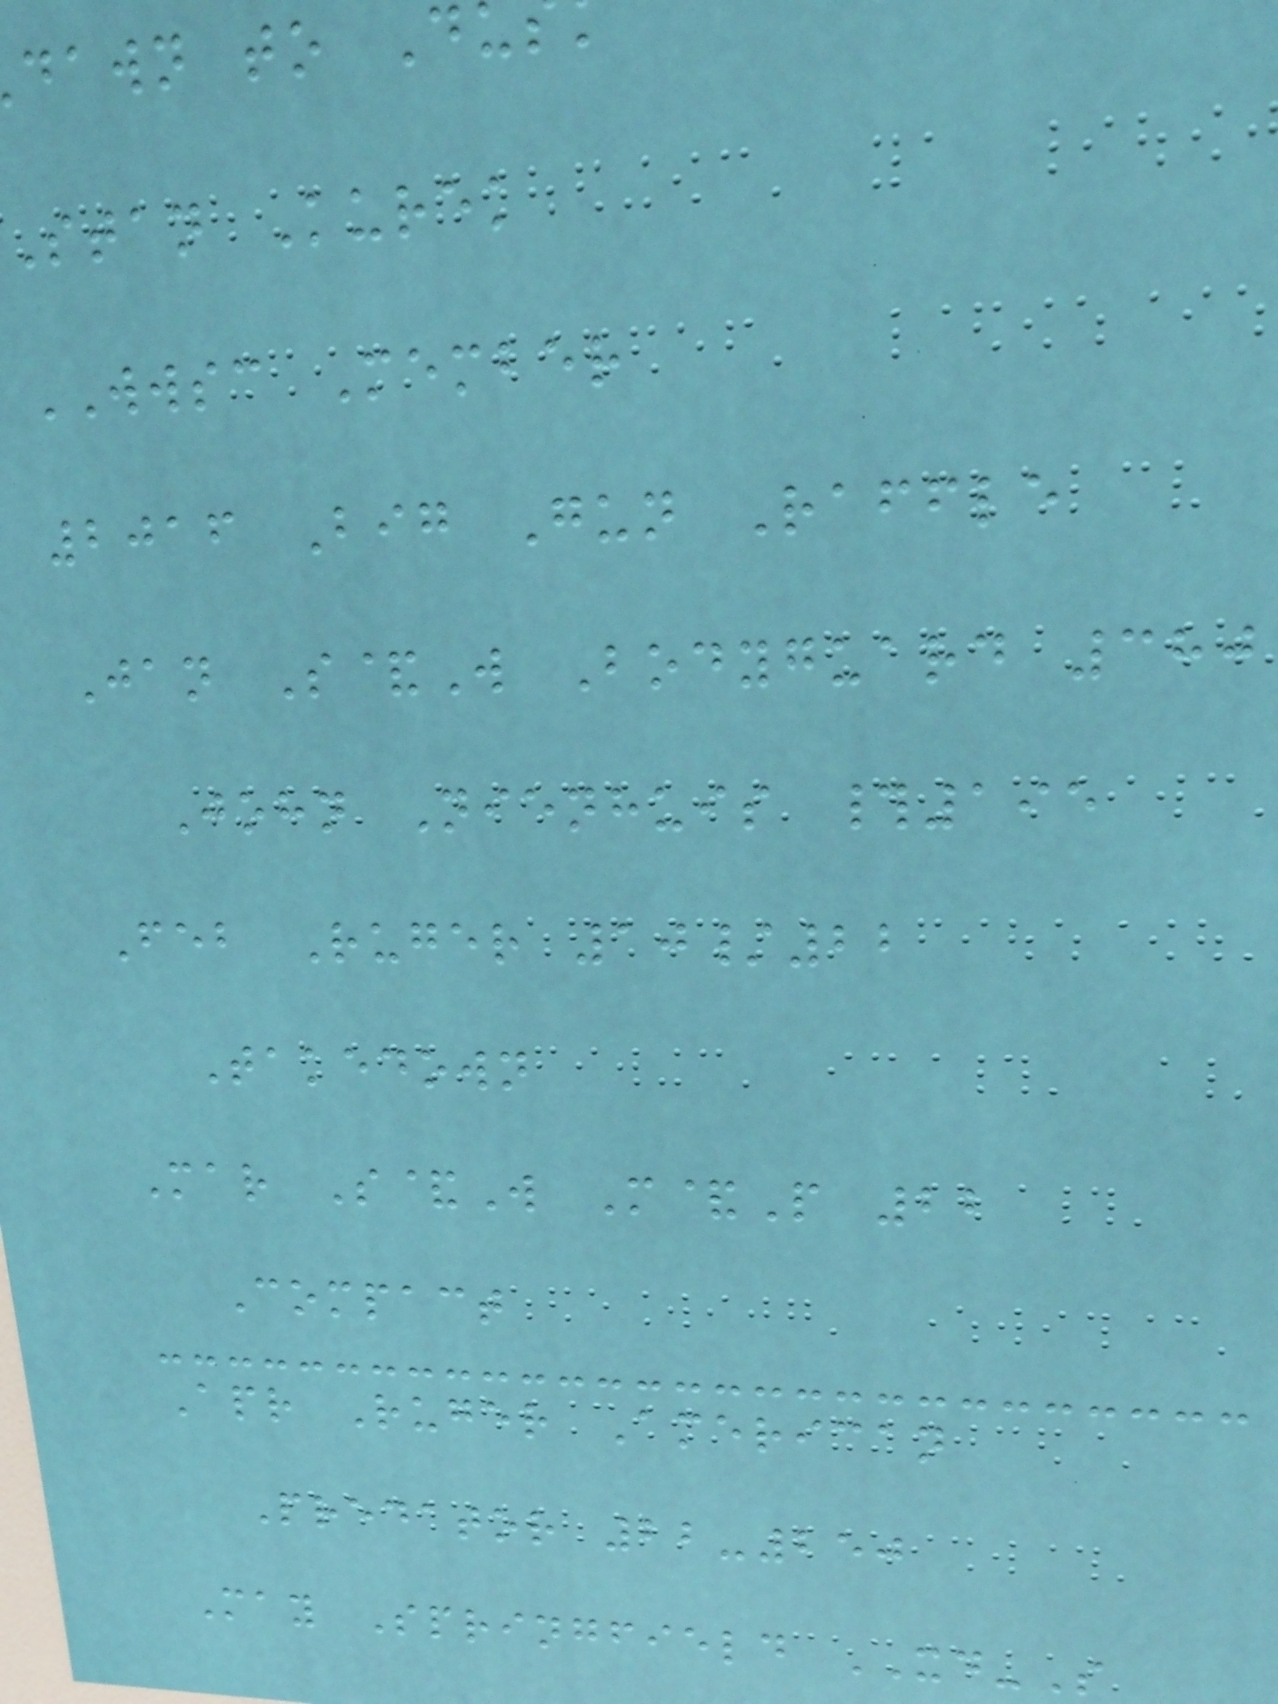dawn to D
Stan Kurek
WWSC Member
2016 Big Gun Raffle
Jan S&W Bodyguard 380
John Nienhuis #195
Feb Ruger 10/22
Takedown
Mar S&W M&P 22
Compact
Apr Ruger American
Predator 22-250
May Springfield XD-S
